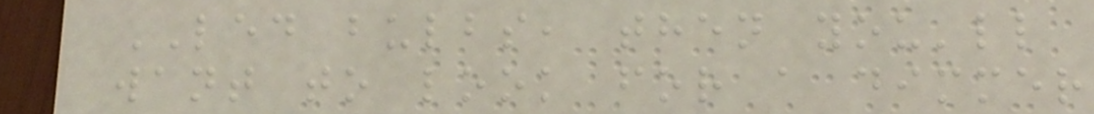LED bulbs, then you'll
want to look for a dimmer
